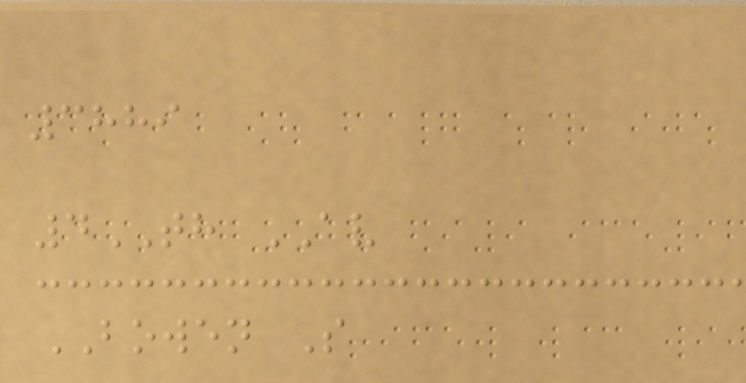3889
4TH AV
BOWEN S
